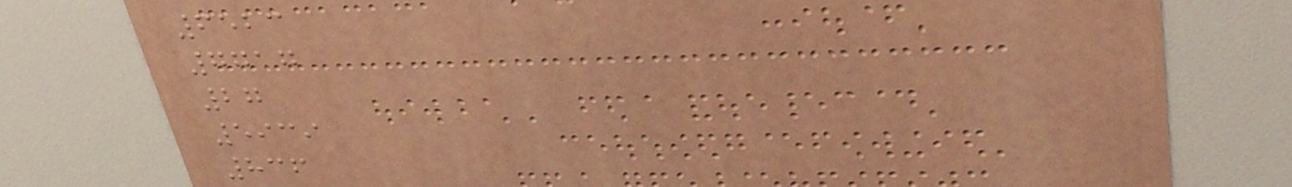6523
7717
27
5939
836
